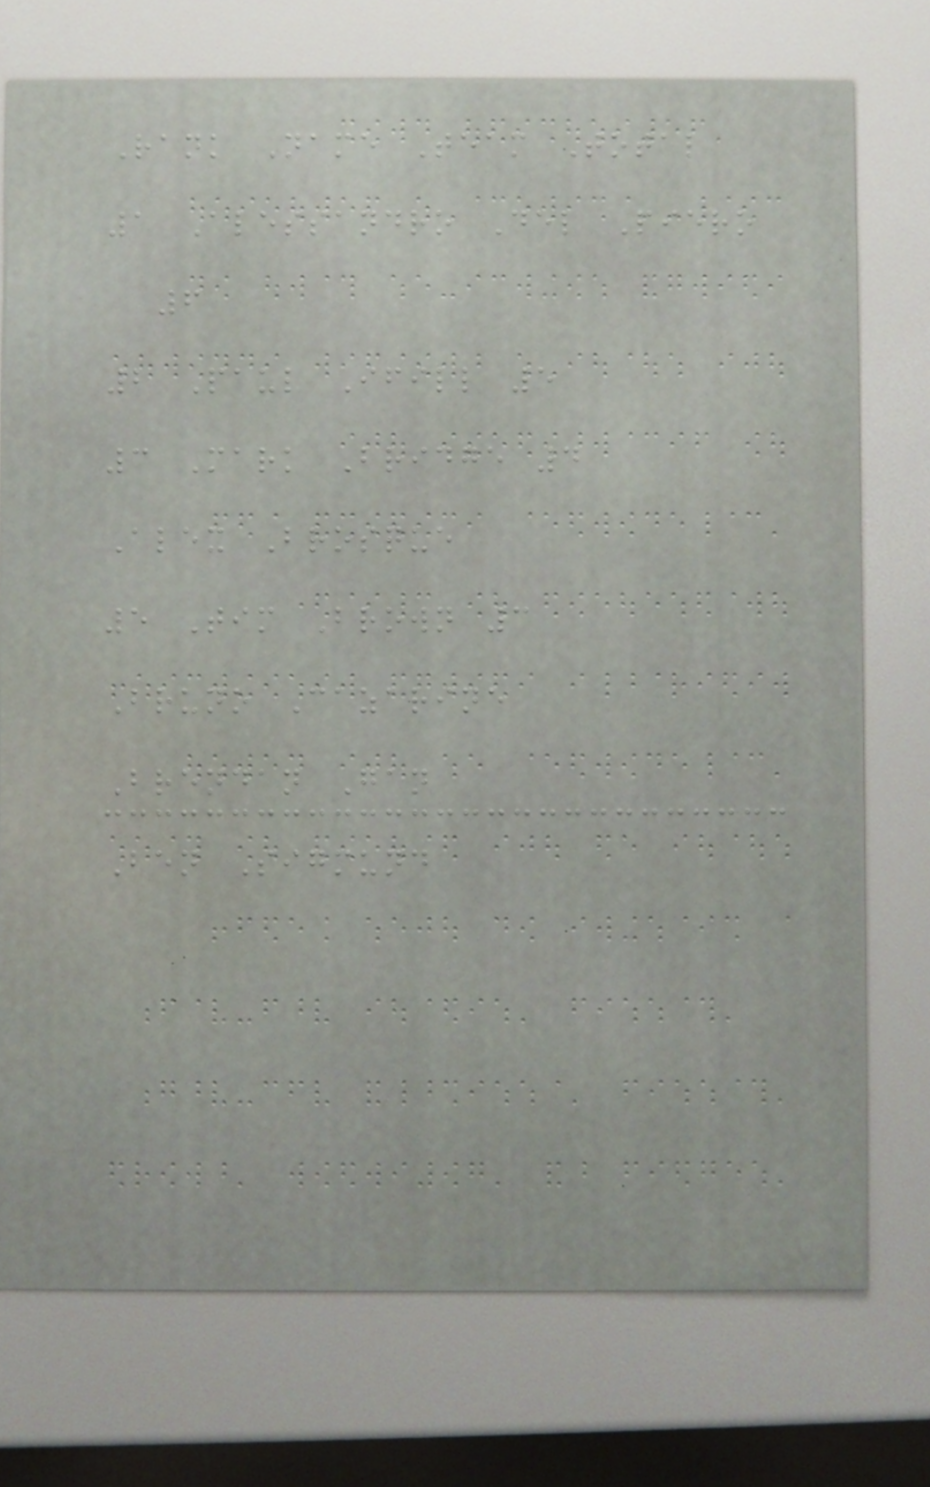Rank Name Team Total
1 Alessandro Del Piero
6
2 Paul Ifill 5
3 Mark Bridge 4
Alex Brosque
5 Tim Brown 3
Bruno Cazarine
Brendan Gan
Ben Sigmund
